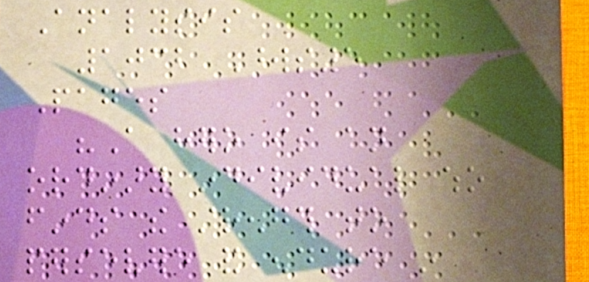Analysis
1032 Words5
Pages
"A hero is an
ordinary individual who
finds the strength to
persevere and endure in
